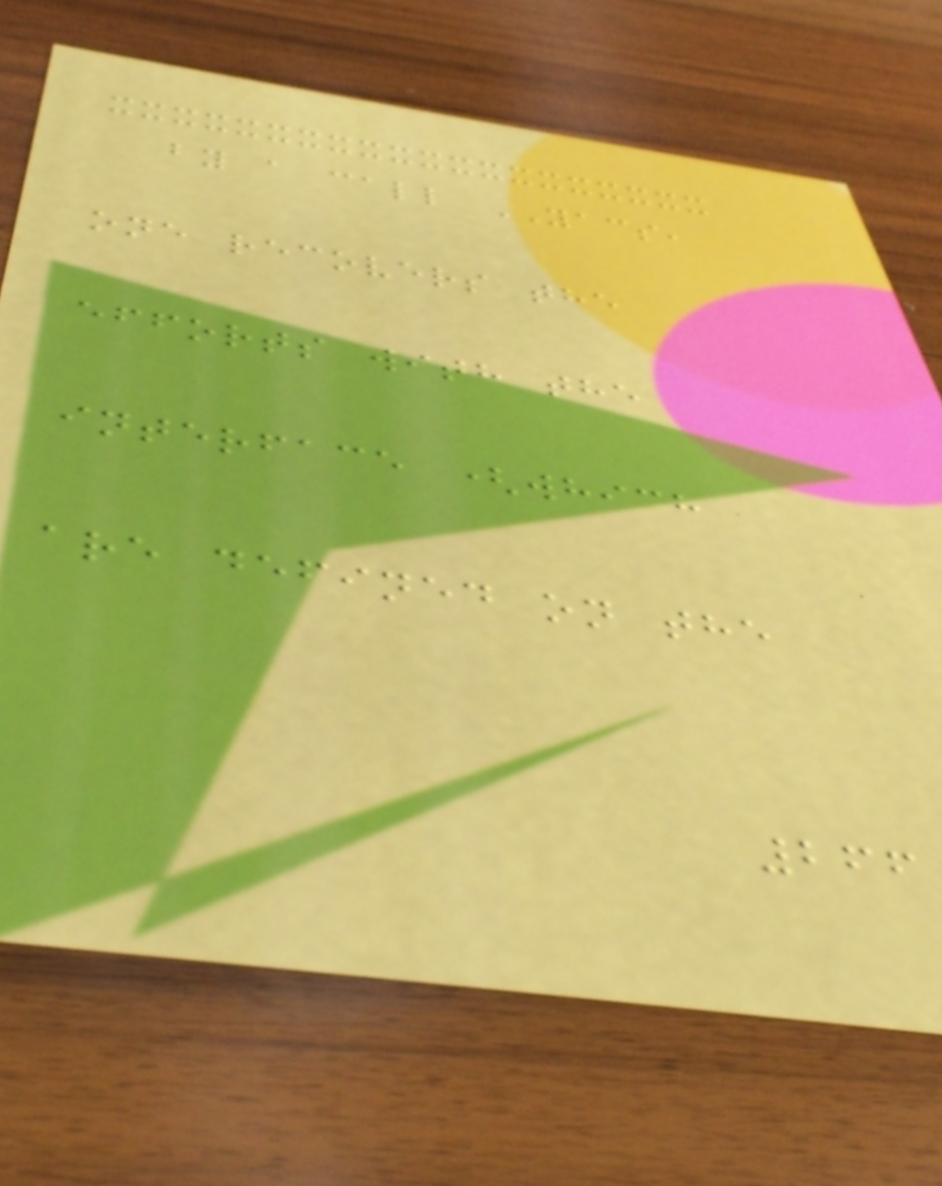by a call YACS,
one recovers the
efforts with the
interface (which
are defined on the
266
